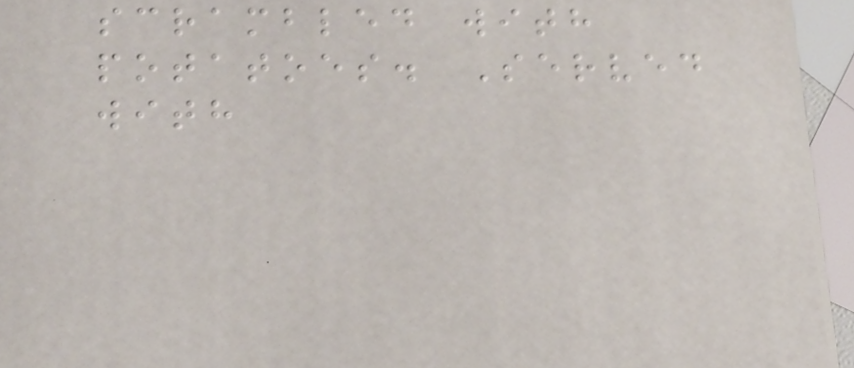scrambled with
potatoes. Served
with
